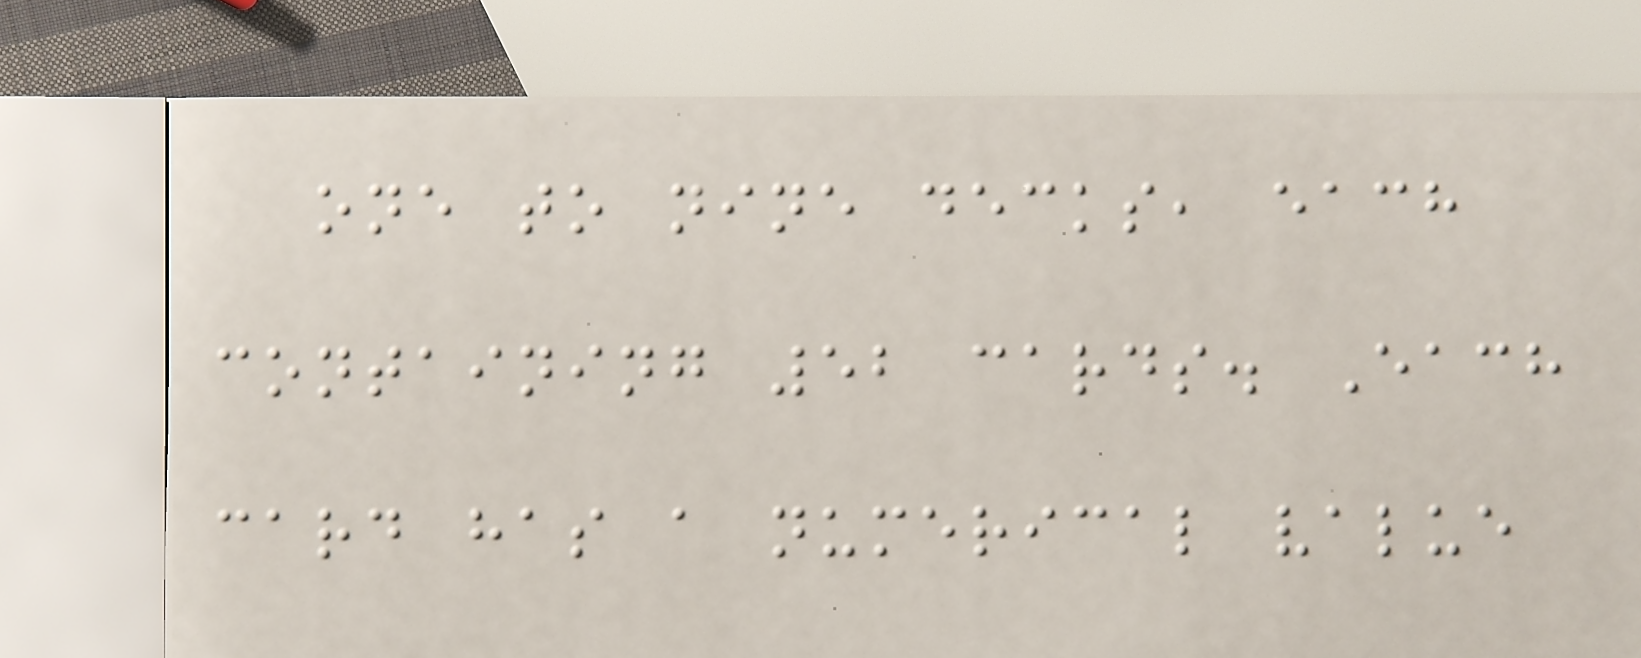one to nine decks, each
containing 52 cards. Each
card has a numerical value
